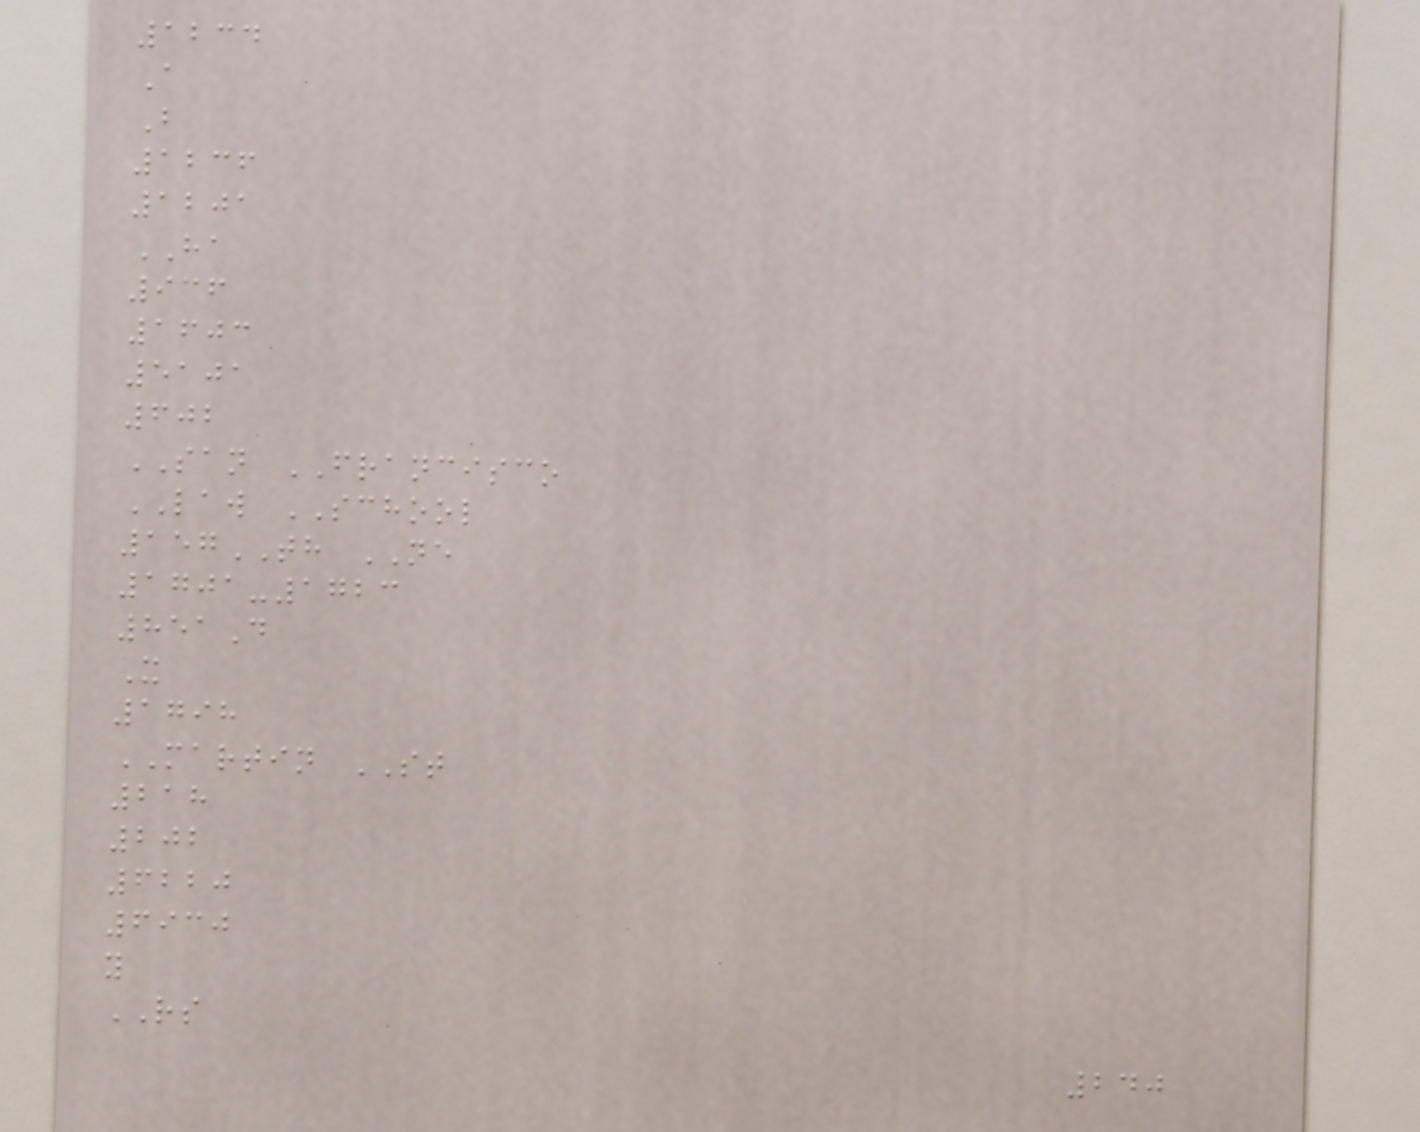1234
A
B
1236
1201
HA
936
1603
5101
602
SAN FRANCISCO
LAW SCHOOL
157TH NE
1701-1723
851D
X
1798
MARTIN ST
218
202
6220
6930
y
RS
240
